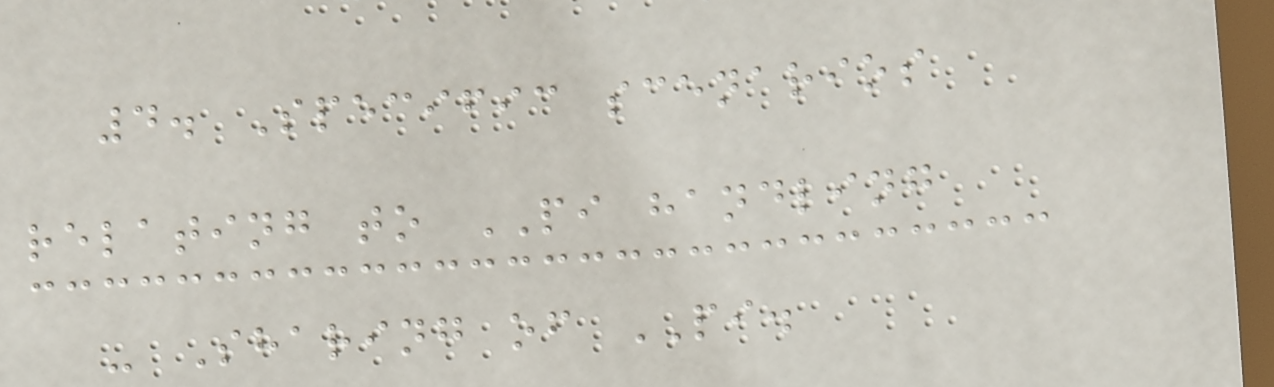4. Specific scenarios
relating to PI handling
- Sharing of PI.
